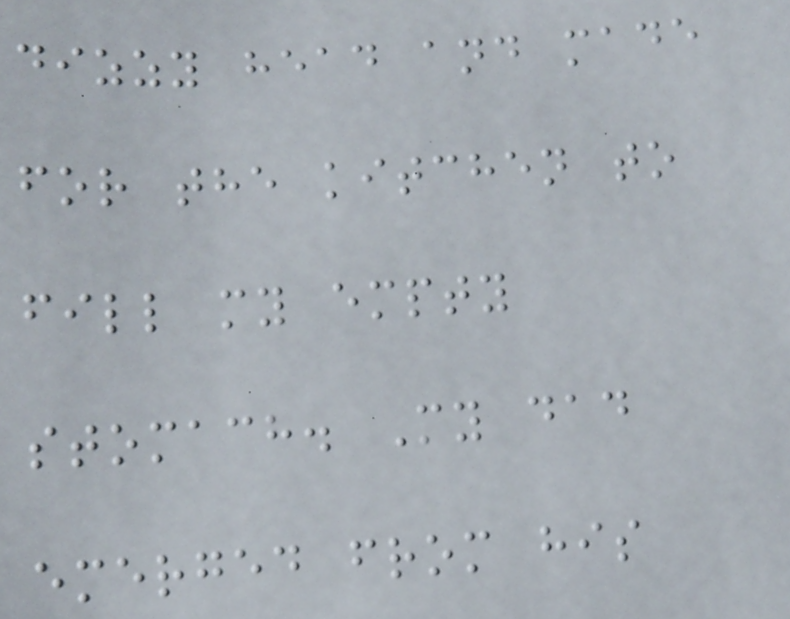dizzy head and made
for the kitchen to
fill my empty
stomach. My dad
emerged from his
